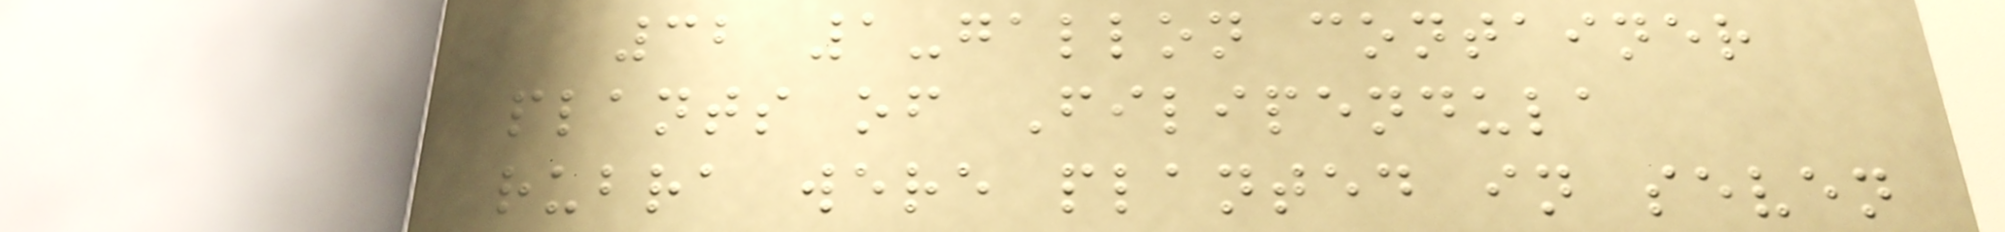32 1-gallon container
plants of Filipendula
rubra were planted in seven
